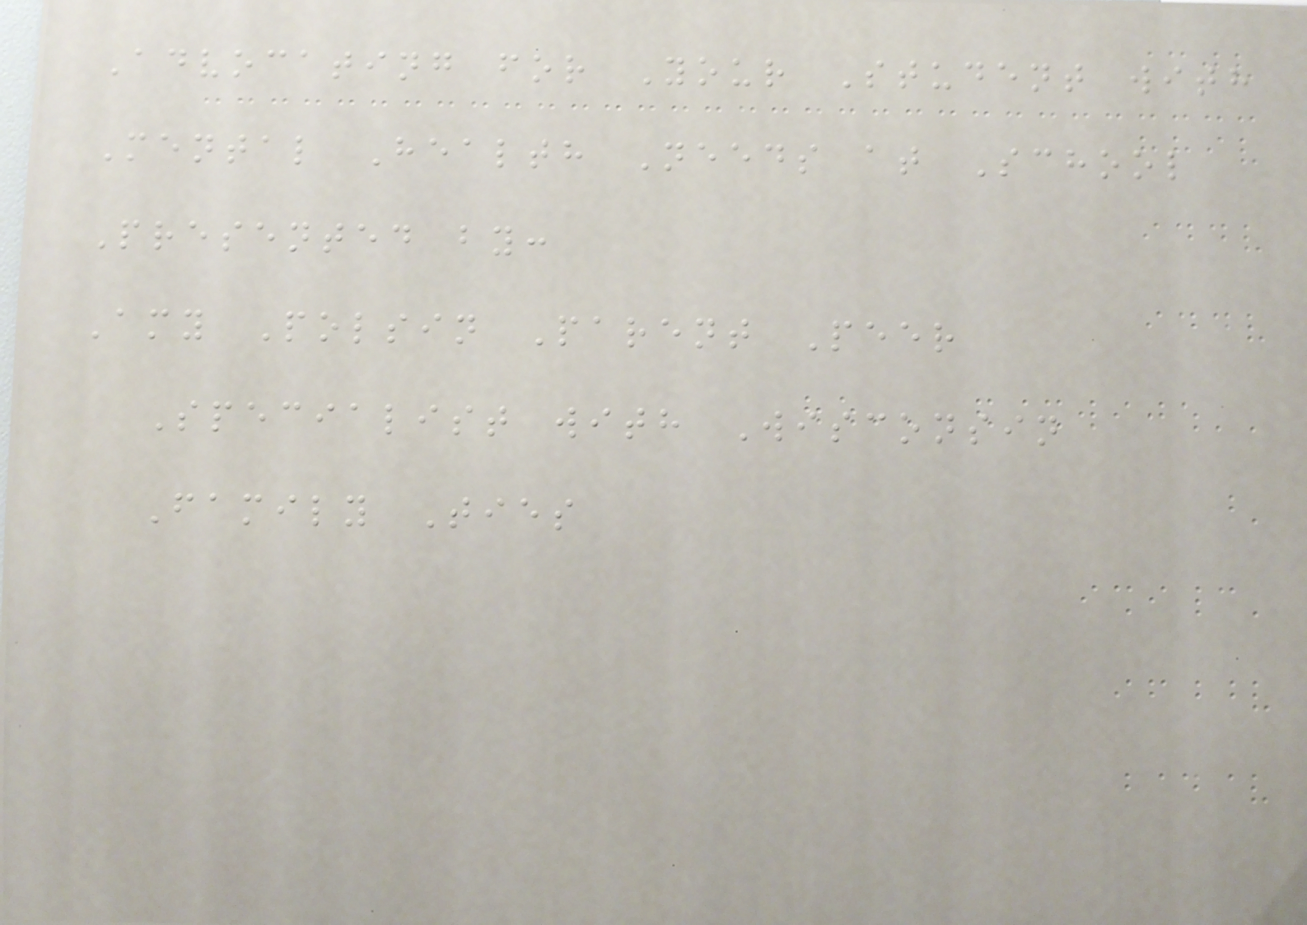Advocating for Your Student with
Mental Health Needs at School
Presented by:
Amy Polsin Parent Peer
Specialist with Wisconsin
Family Ties
